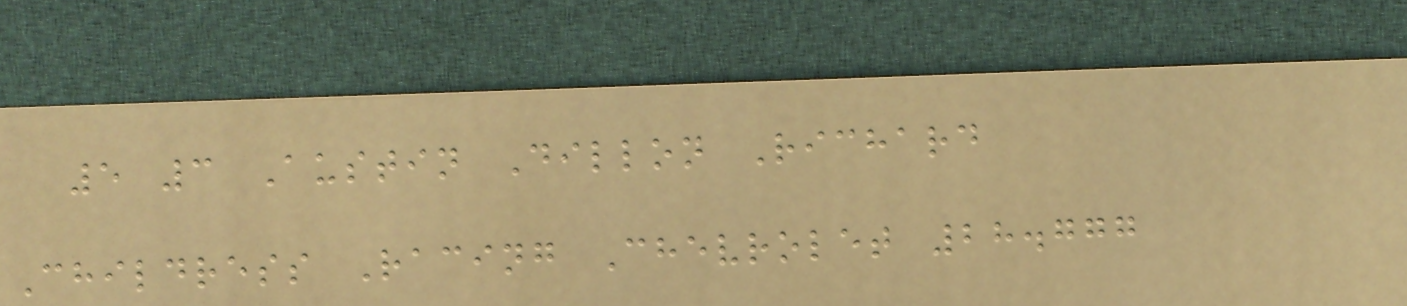5 3 Austin Dillon Richard
Childress Racing Chevrolet 28.777
